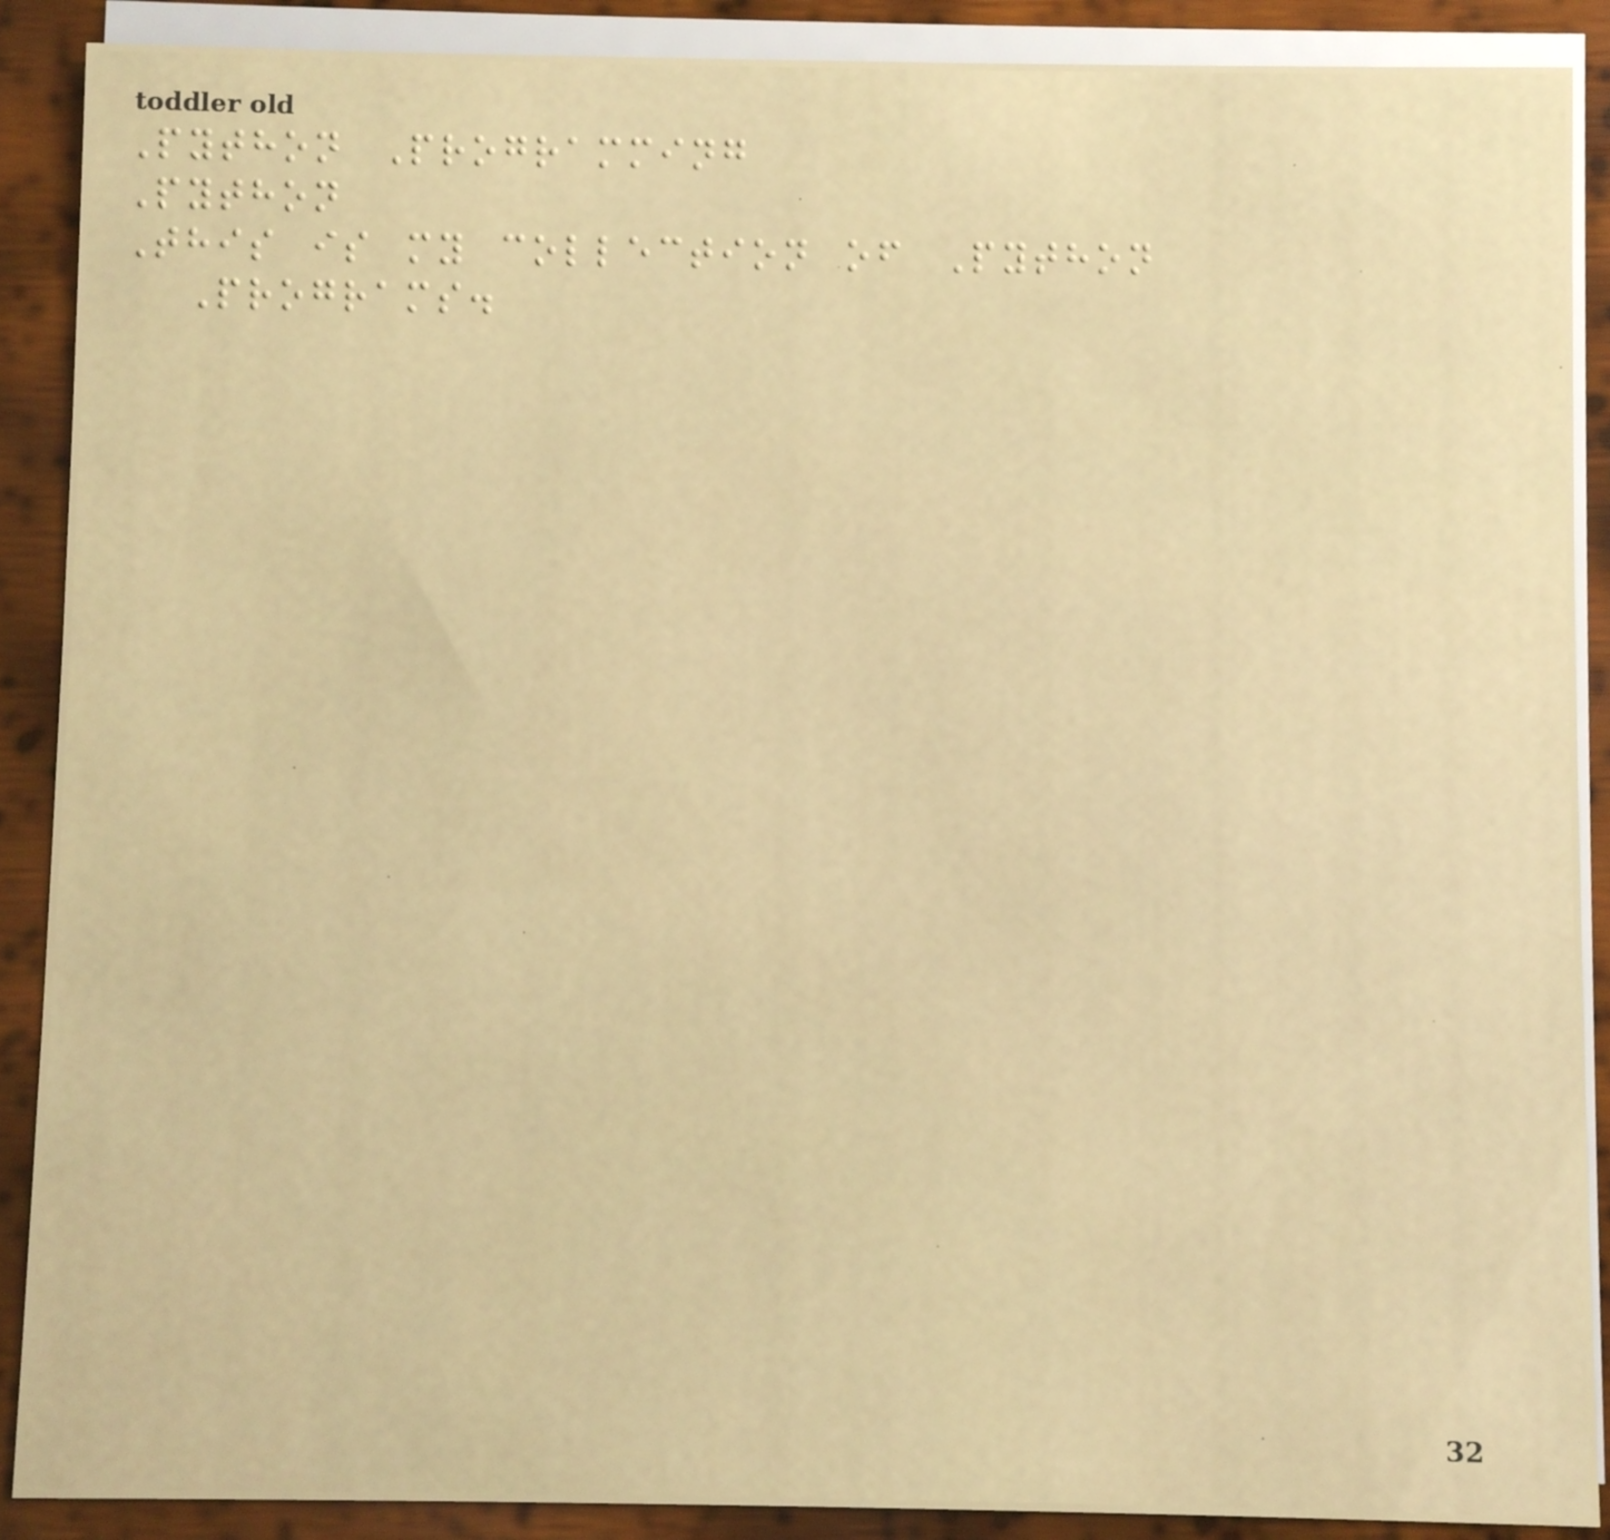Python Programming
Python
This is my collection of Python
Programs.
